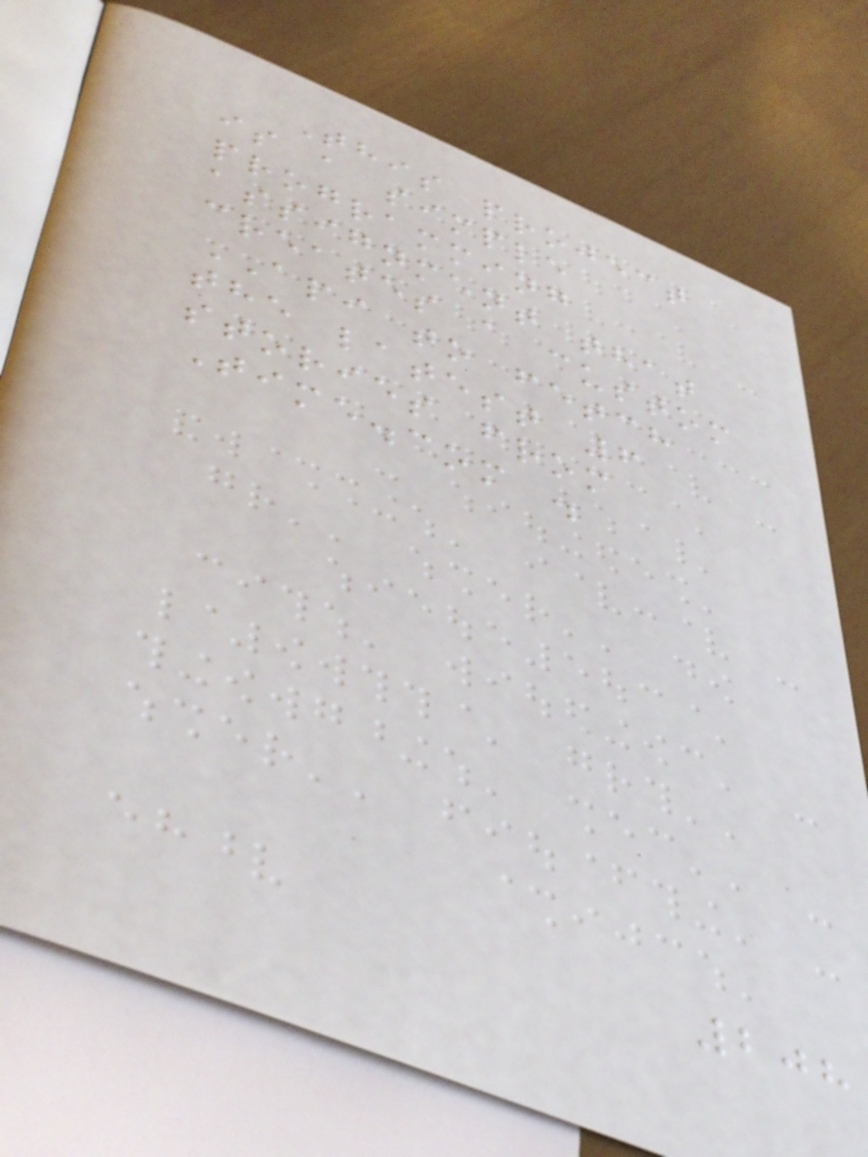This project
is a simple
programming
assignment that
creates a custom
API to fetch
the latest 6
stories from
Time.com .
208
